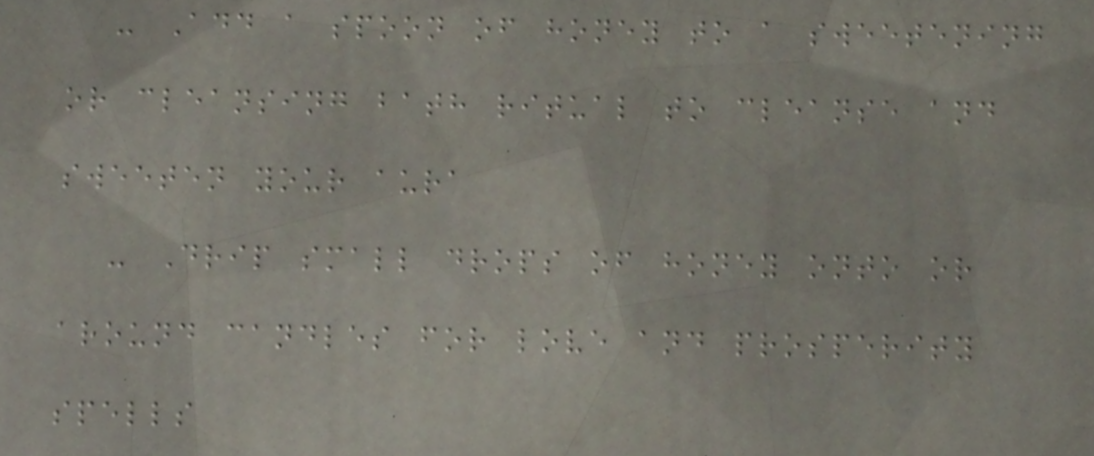- Add a spoon of honey to a sweetening
or cleansing bath ritual to cleanse and
sweeten your aura
- Drip small drops of honey onto or
around candles for love and prosperity
spells
